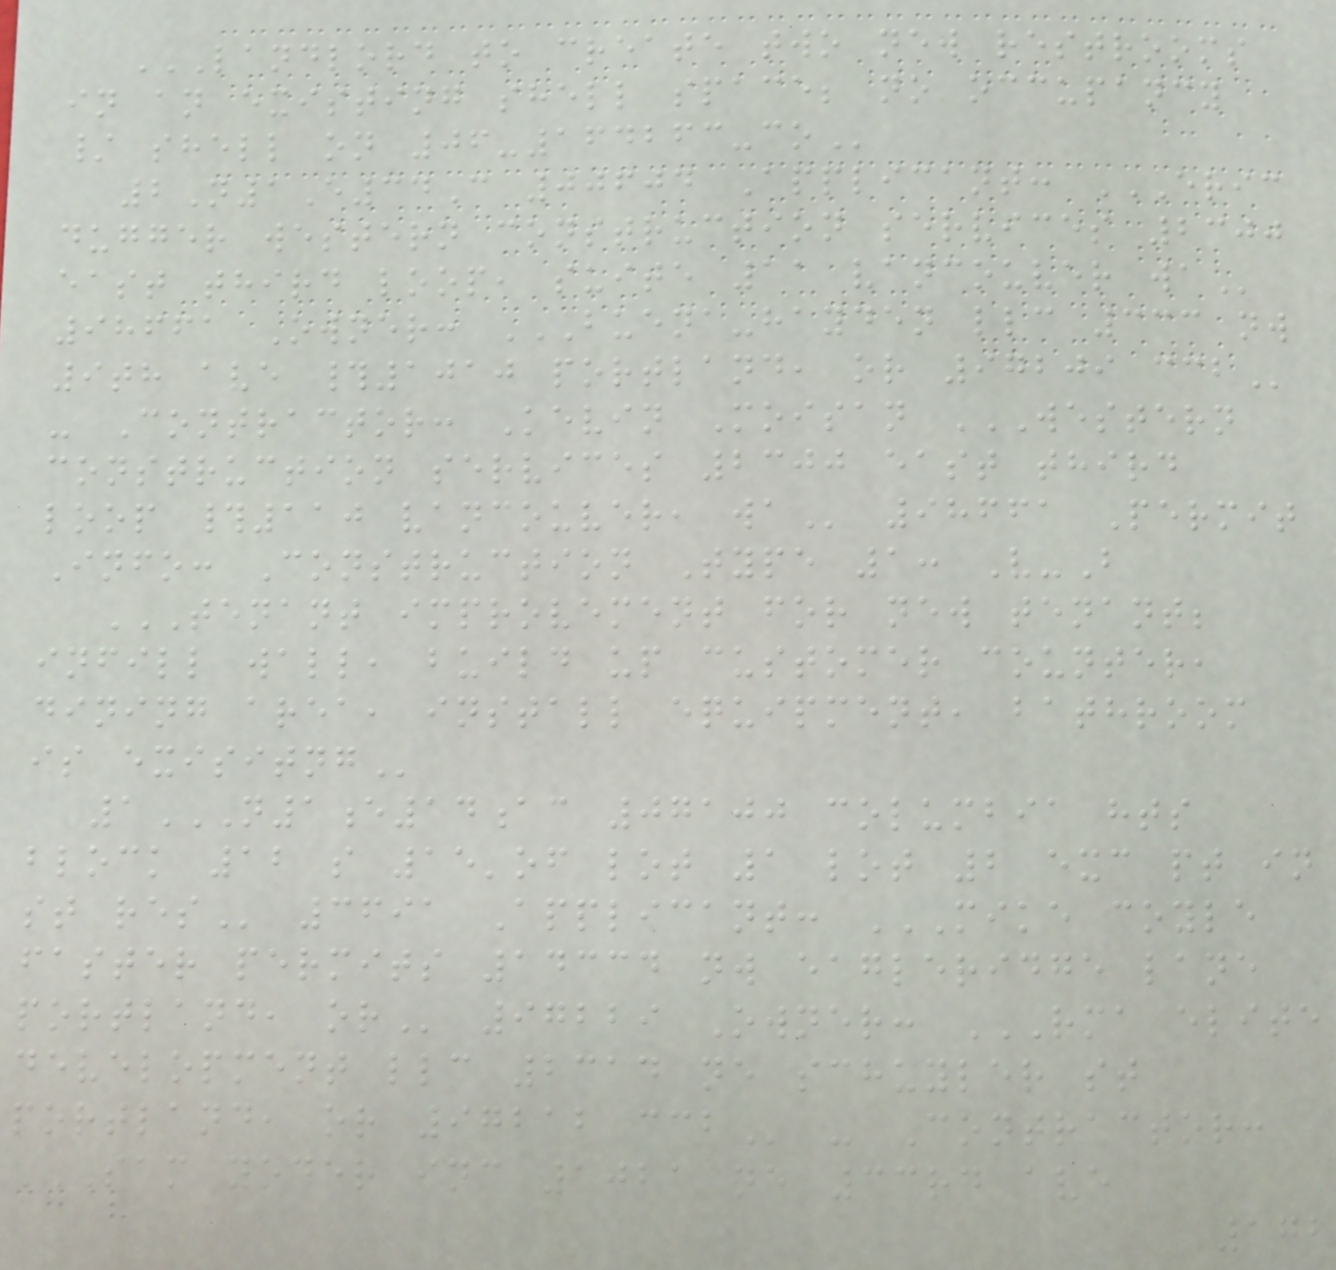LANDLORD TO CREATE TWO NEW RESTROOMS
IN AN EXISTING SHELL SPACE; NO OCCUPANCY
/ SHELL ON 06-164263-CO
2N1E34C 00604 Applicant: ERIC
DUGGER WESTERN CONSTRUCTION SERVICES 2300
EAST THIRD LOOP, SUITE 11 VANCOUVER WA
98661 Owner: BUENA-HAYDEN LLC 333 NW
9TH AVE #1010 PORTLAND, OR 97209 CCB
- Contractor: Kevin Moisan WESTERN
CONSTRUCTION SERVICES 2300 EAST THIRD
LOOP #110 VANCOUVER, WA 98661 Permit
Info: Construction Type 1: V-B
TENANT IMPROVEMENT FOR NEW TENANT;
INFILL WALL, BUILD UP CUSTOMER COUNTER,
DINING AREA, INSTALL EQUIPMENT, BATHROOM
IS EXISITNG
1N1E14AC 07100 COLUMBIA HTS
BLOCK 12 S 15'OF LOT 1 LOT 2 EXC PT IN
ST RES 3691 Applicant: MIKE COYLE
FASTER PERMITS 14334 NW EAGLERIDGE LANE
PORTLAND, OR 97229 Owner: RMA ELITE
DEVELOPMENT LLC 2314 NE SCHUYLER ST
PORTLAND, OR 97212 CCB - Contractor:
SAM YODER INC 1021 NE 33RD AVE
172
